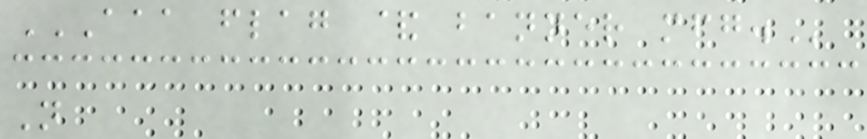AAA FLAG & BANNER MFG.
N
